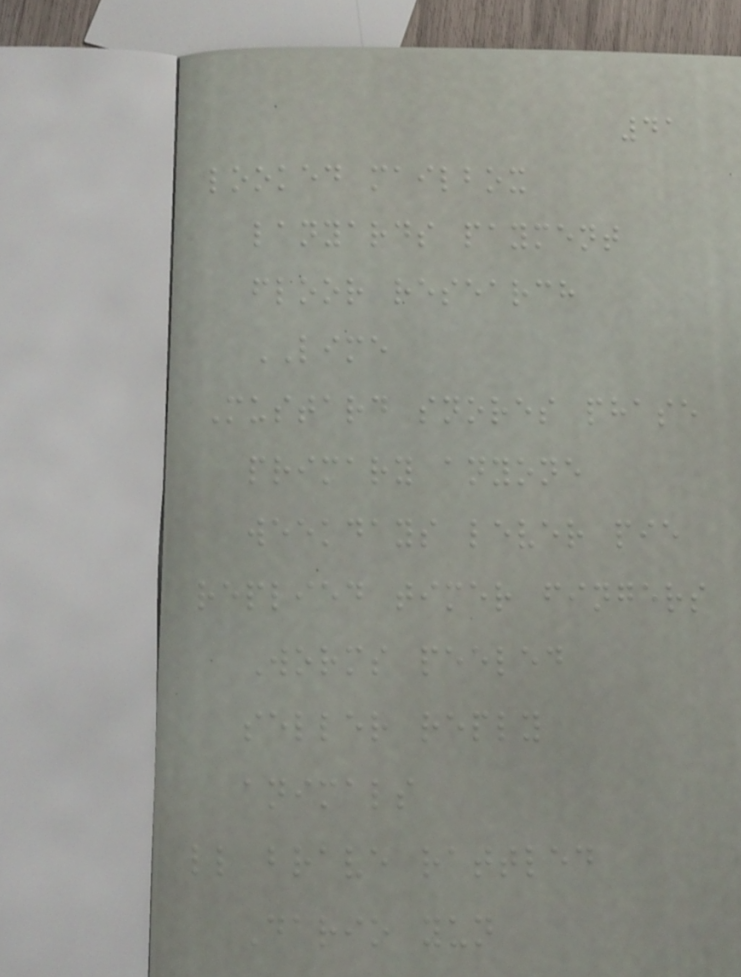41
looked mailbox
lanyards payment
floor research
LIME
Mustard snores phase
primary anyone
weekdays lever pie
replied timer fingers
Worms peeled
seller reply
animals
ll brave rattled
Dario yun
